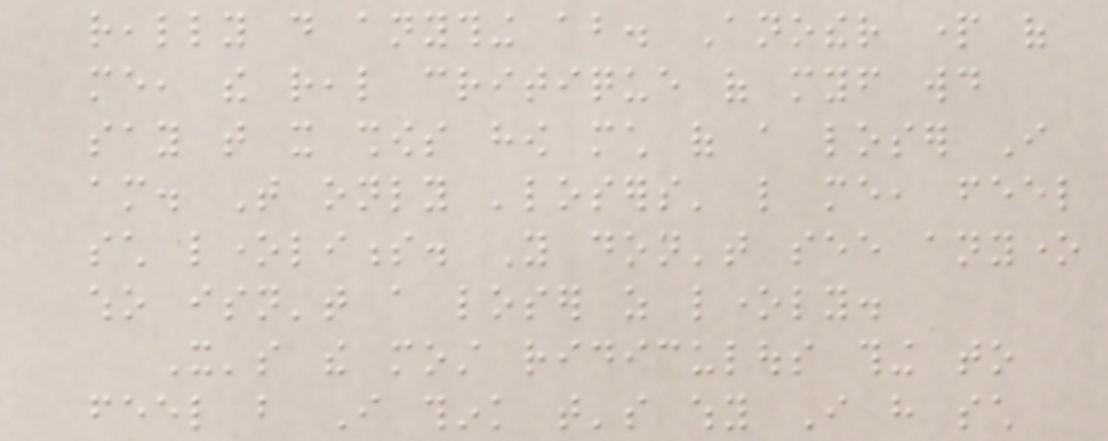really do anything about. Another part of
me, the real critique of myself would
say that it shows how much of a loser I
am. That only 'losers' like me, feel
such loneliness. You don't see anyone
who isn't a loser as lonely.
It's the most ridiculous thing to
feel but I think that's why I have such
